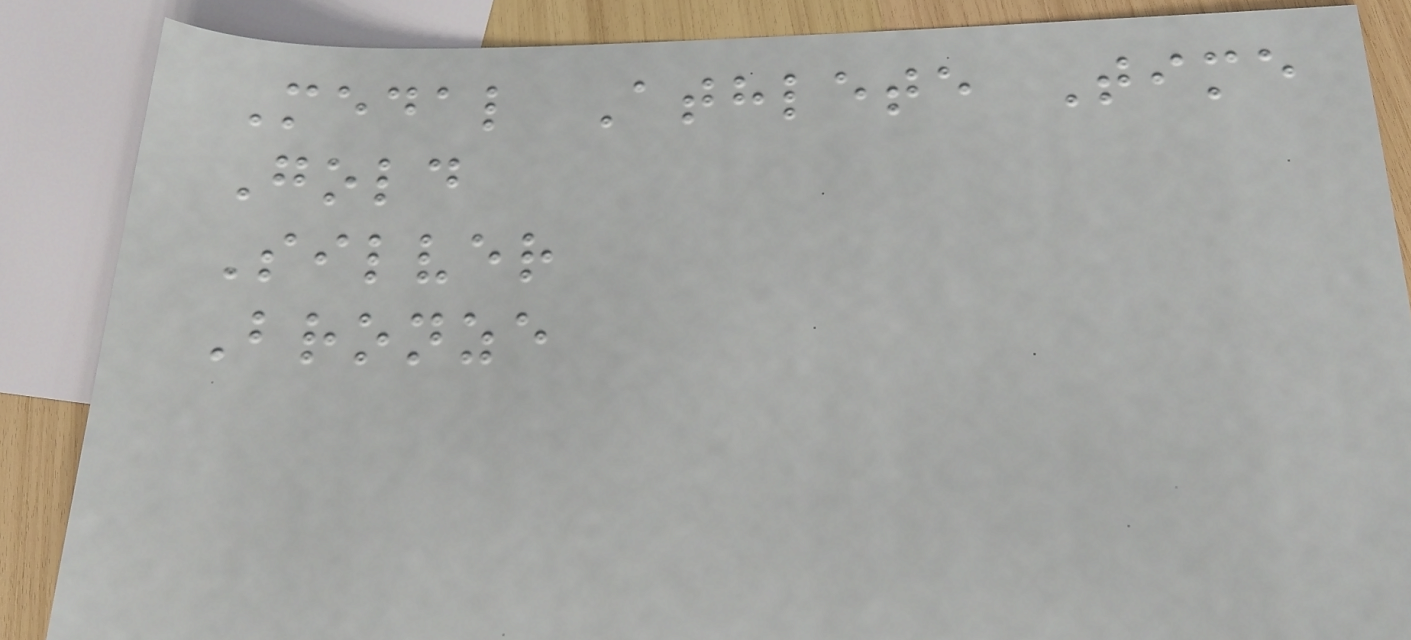Medal Athlete Time
Gold
Silver
Bronze
